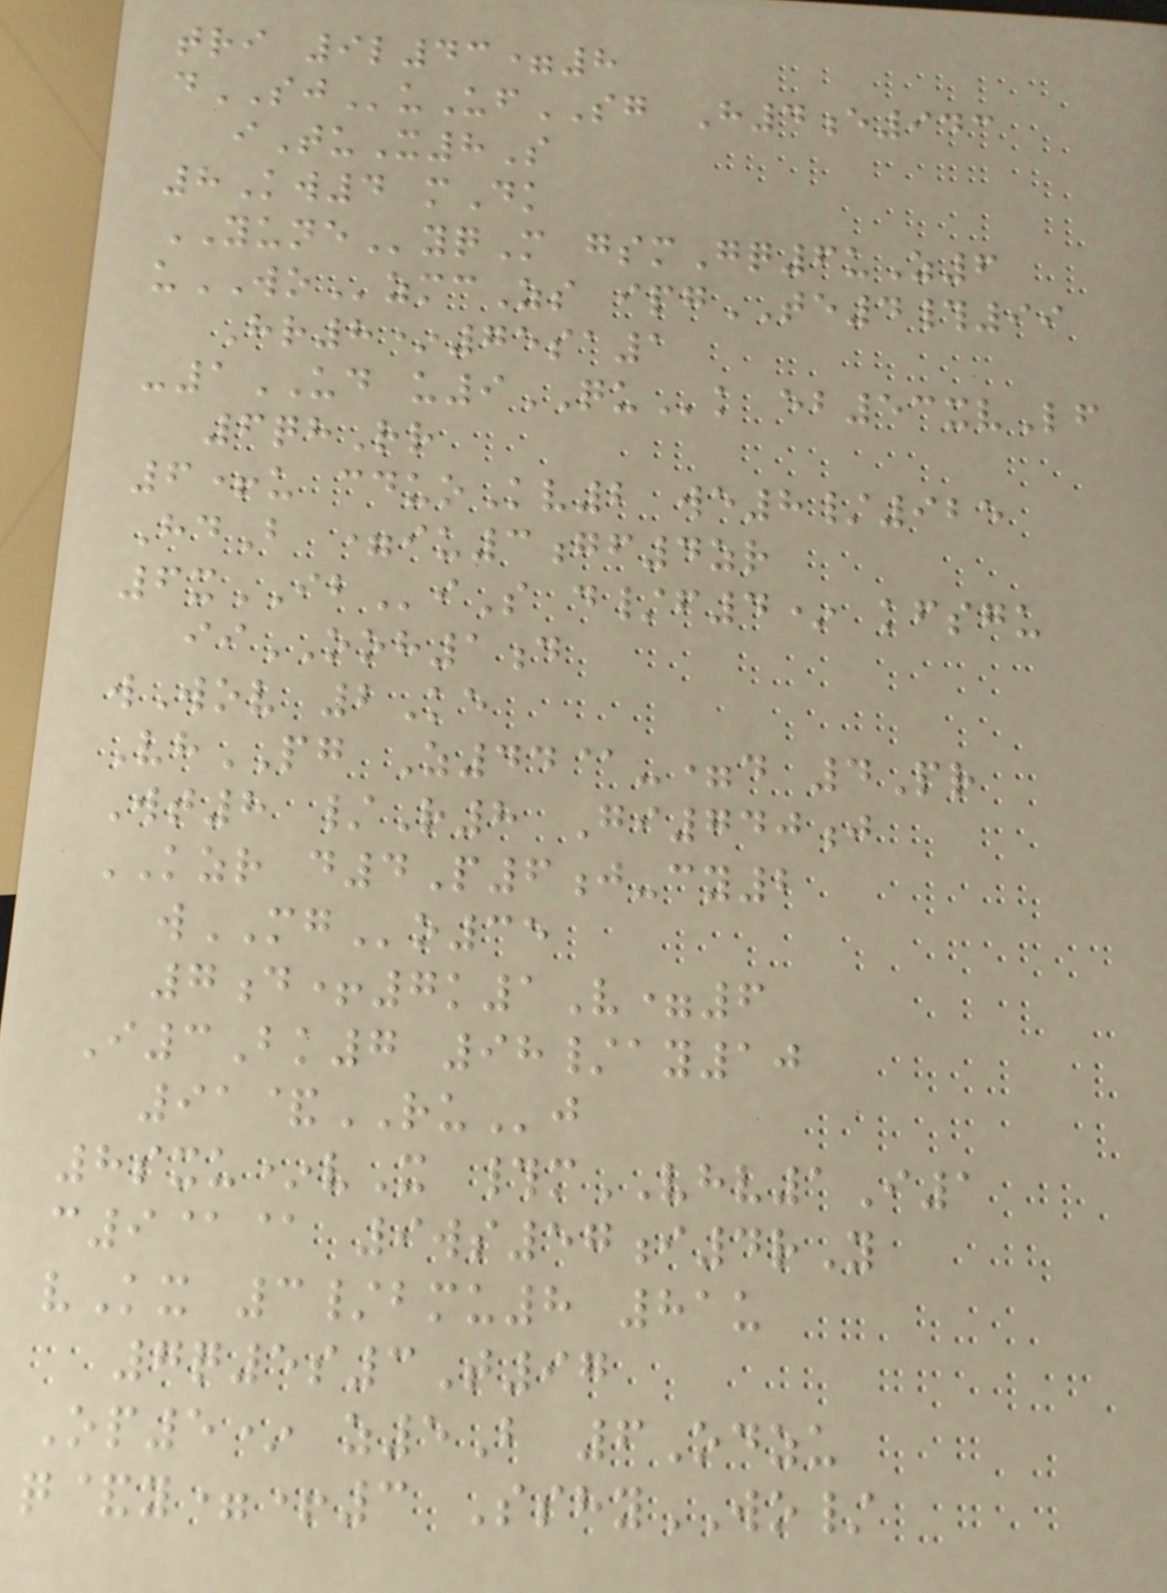tri 9l43=8
dSJuUfSG H4e943
iTuX8S
8Kw4 mDk
YUNEyqM gsmGq6uZ6
uWOzmcZs ipgTE4#99
Hr8*75sa1
-1UD u9QUk eb53xvLf
6qhRr
6+u cduoKv2 we8/925
HdB =iu3gf4zr
6xIBiS d/f4* kfsgu
iiOOH1d
wWov 2Ke
VhPG Z44@-=d 4Pr
Wt8 /R8 Gi740j
KZR d4P6j-cy2
wMGo35
7d+7k1V=6
I3Bk7 98/ay10
91&RUj
8sxu*vX #mVHV1I1
c9@@ 9ws57i4rY
vKx 3/bmu8 81u
7q5s3T97
Op5* z5B 6Odzu
q&y=+3 SshyWO/
